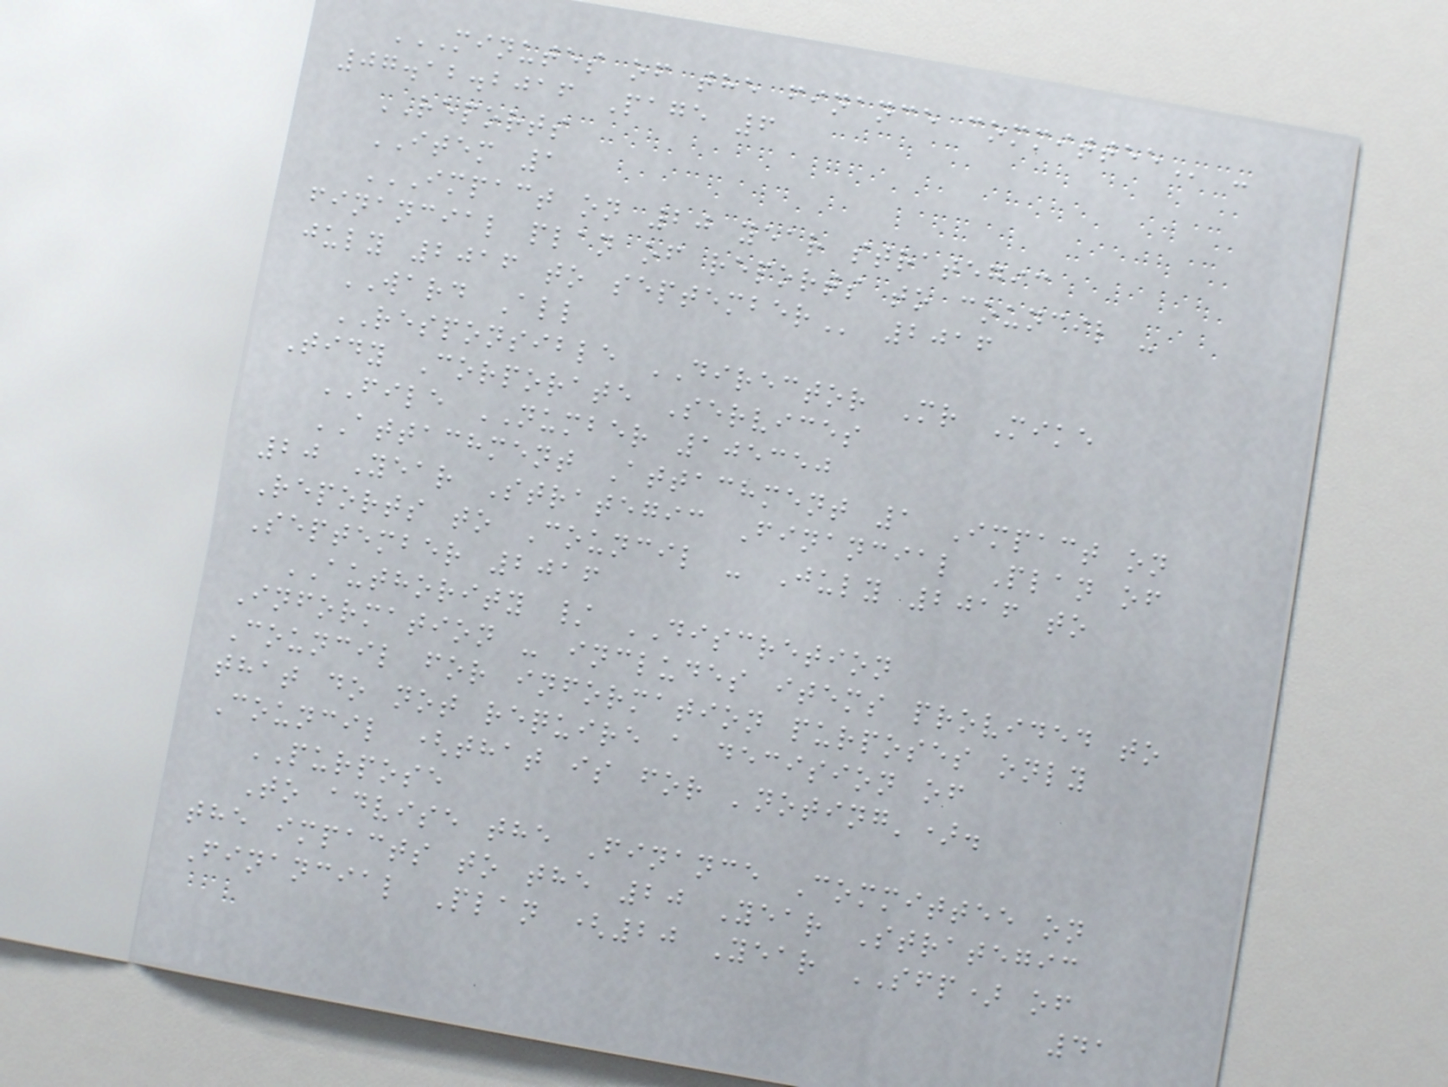MINUTES OF THE FINANCE COMMITTEE -
07.12.2016 Page 6
REPORTS
ITEM 1
IMPACT ON 20 YEAR STRATEGIC
FINANCIAL PLAN OF REPORTS TO COUNCIL -
JULY 2016 TO SEPTEMBER 2016
WARD All
RESPONSIBLE DIRECTOR Mr Mike
Tidy Corporate Services
FILE NUMBER 105350
ATTACHMENT Attachment 1 Impact on
20 Year Strategic Financial Plan of
Reports to Council - July 2016 to
September 2016
AUTHORITY / DISCRETION
Information - includes items provided to
Council for information purposes only
that do not require a decision of
Council (that is for 'noting').
PURPOSE
To advise the Finance Committee on
the impacts to the 20 Year Strategic
Financial Plan (20 Year SFP) of
41
